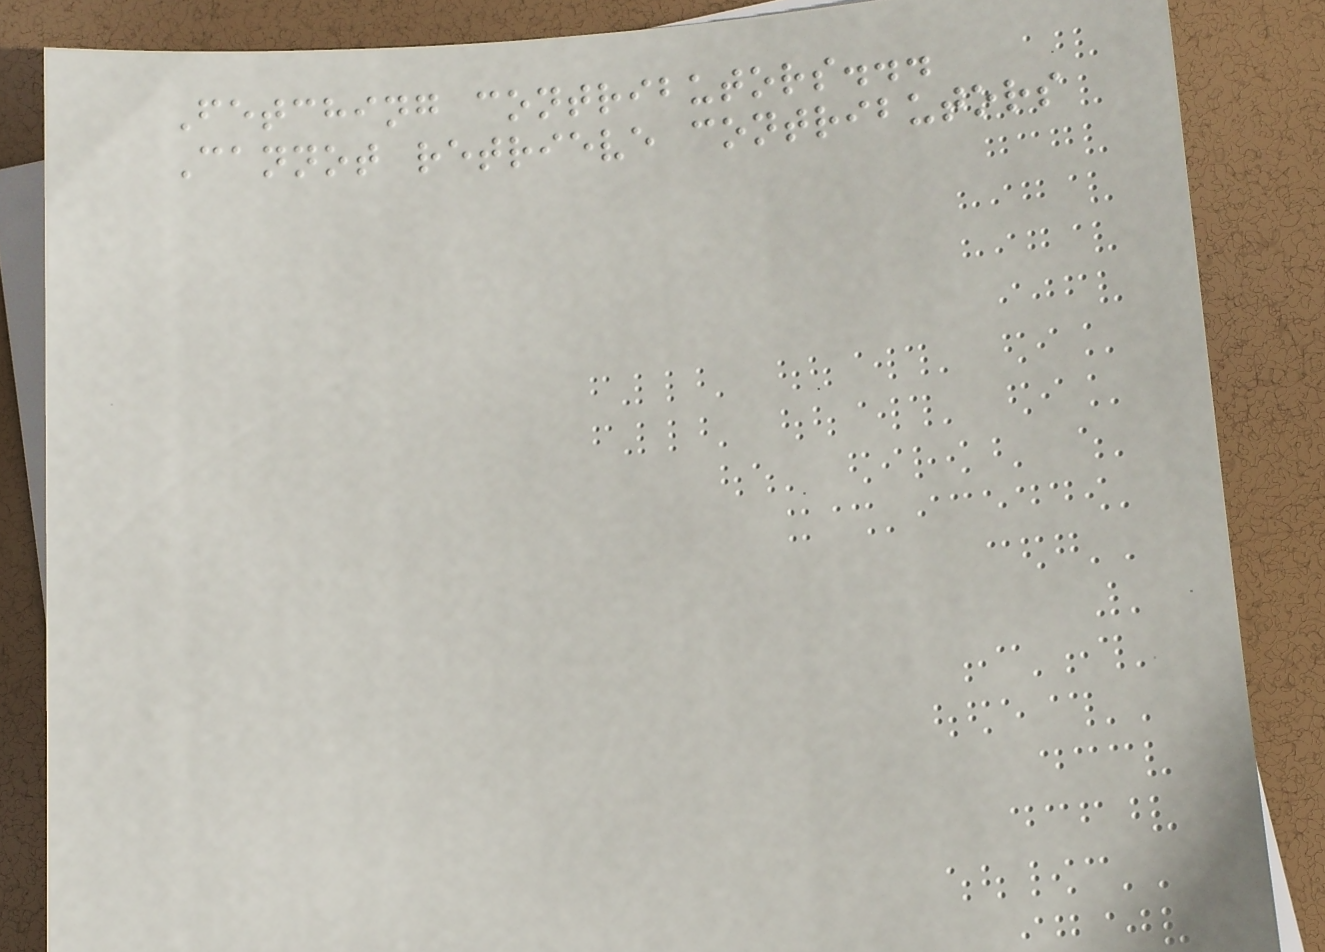Fetching contributors...
Cannot retrieve contributors
